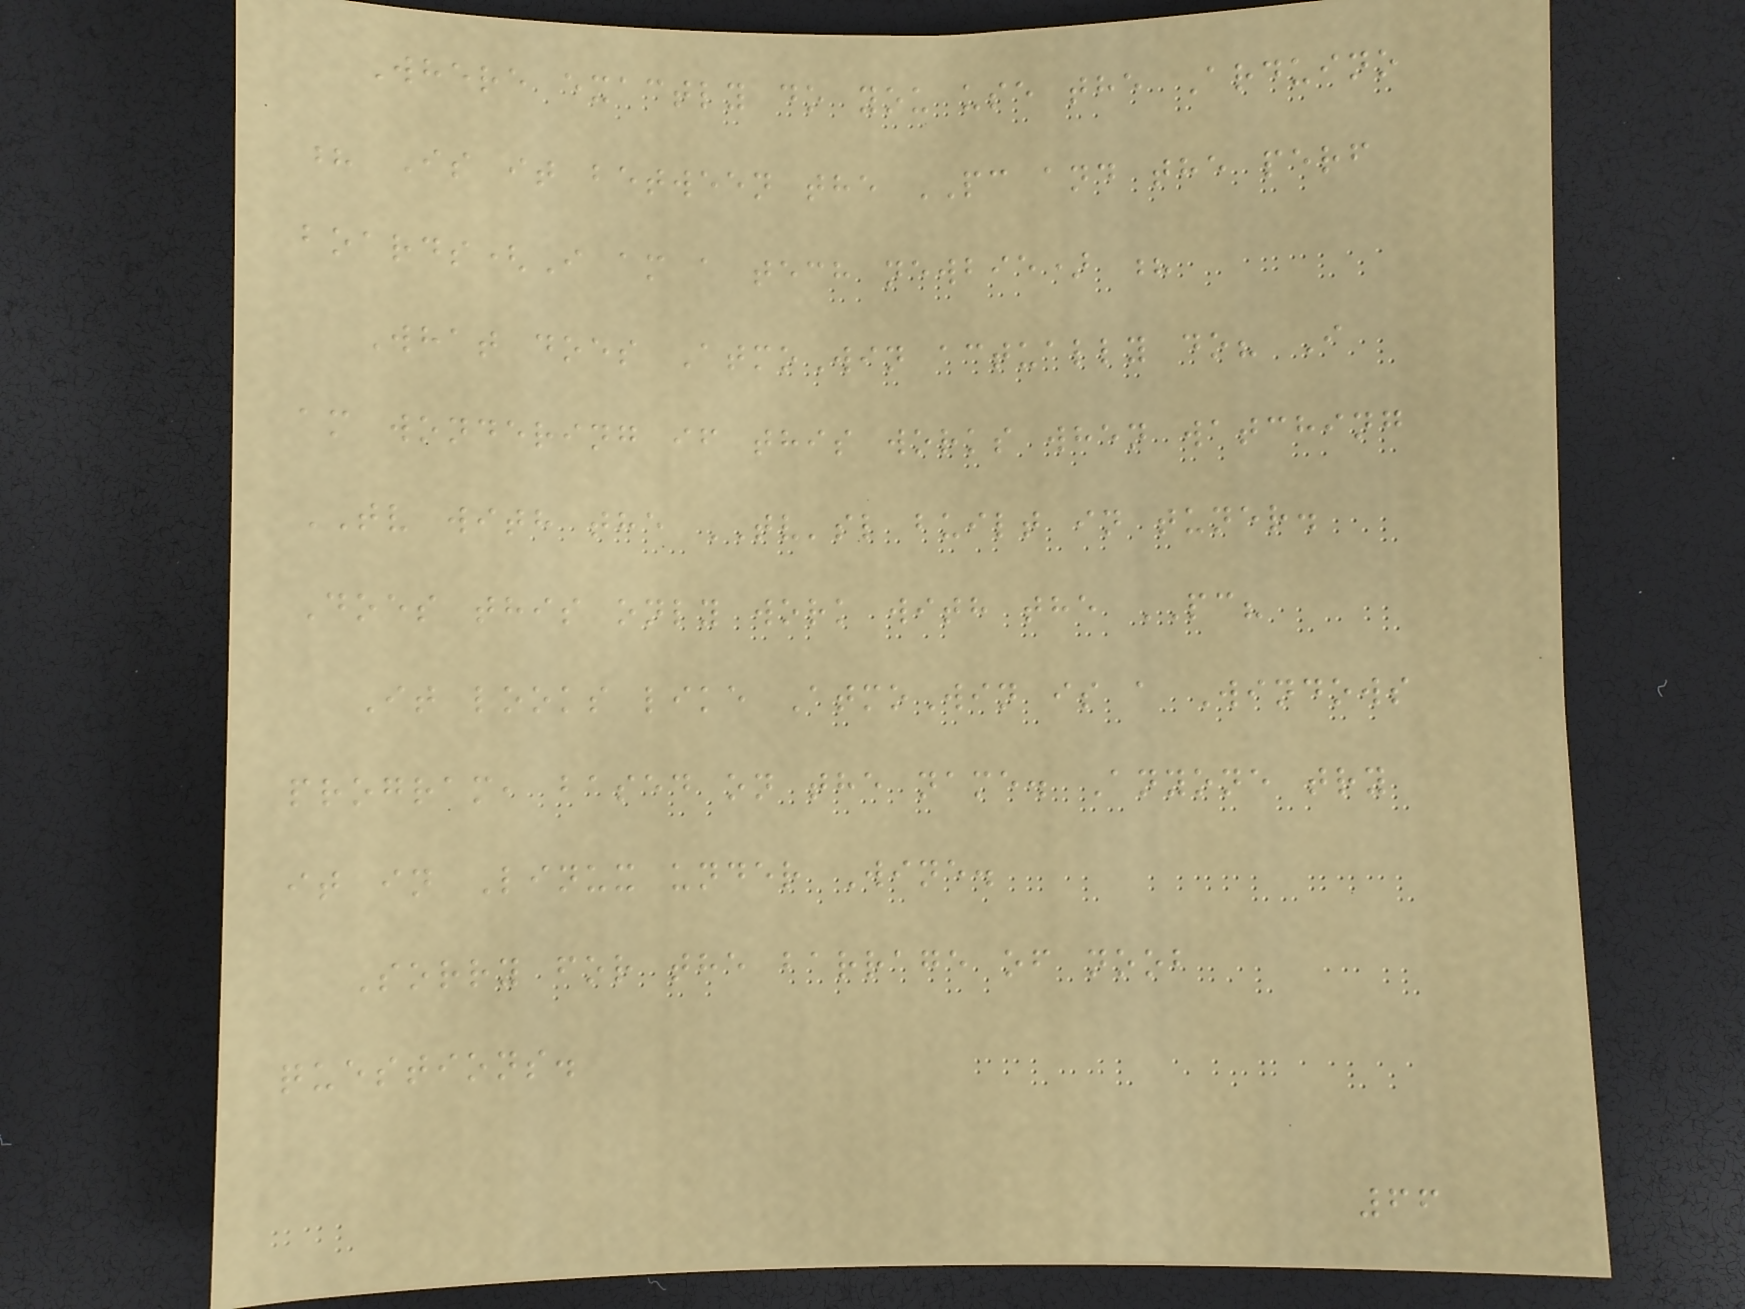Where exactly do you use the Arduino
? Is it between the PC and the perf
boards(I am a tech newbie) ?
What does AtmoWin actually do? I
am wondering if this works when watching
TV with the TV'sl built in tuner.
Does this only work with the PC?
It looks like AtmoWin is a Windows
program, based on the name. Anyone try
it in Linux under Wine.
Sorry for the barrage of noob
questions.
66
